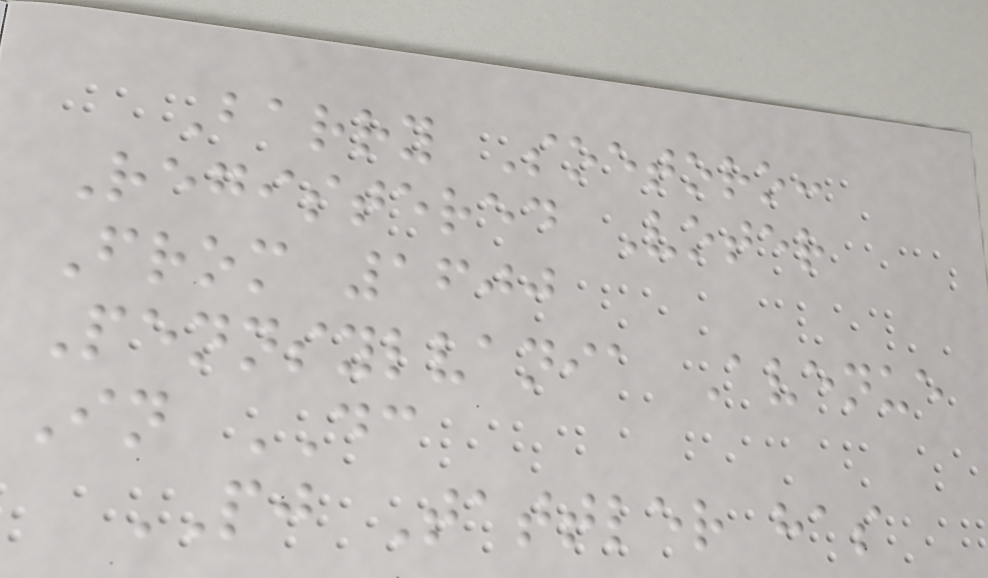Barry Soetoro:
Registered Voter
From 1600
Pennsylvania Avenue
In DC
PJ Tattler has
